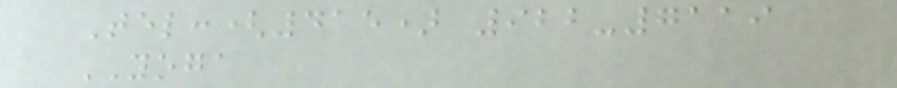Tel:(415) 922-7119
YOGA
